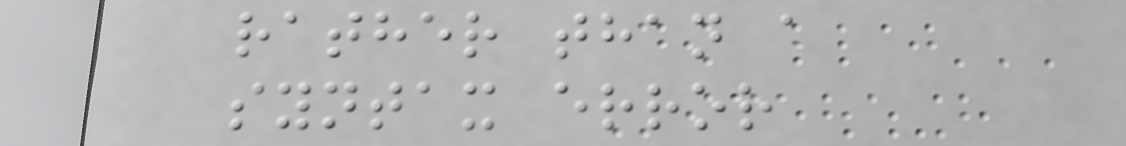rather than a
syntax error
